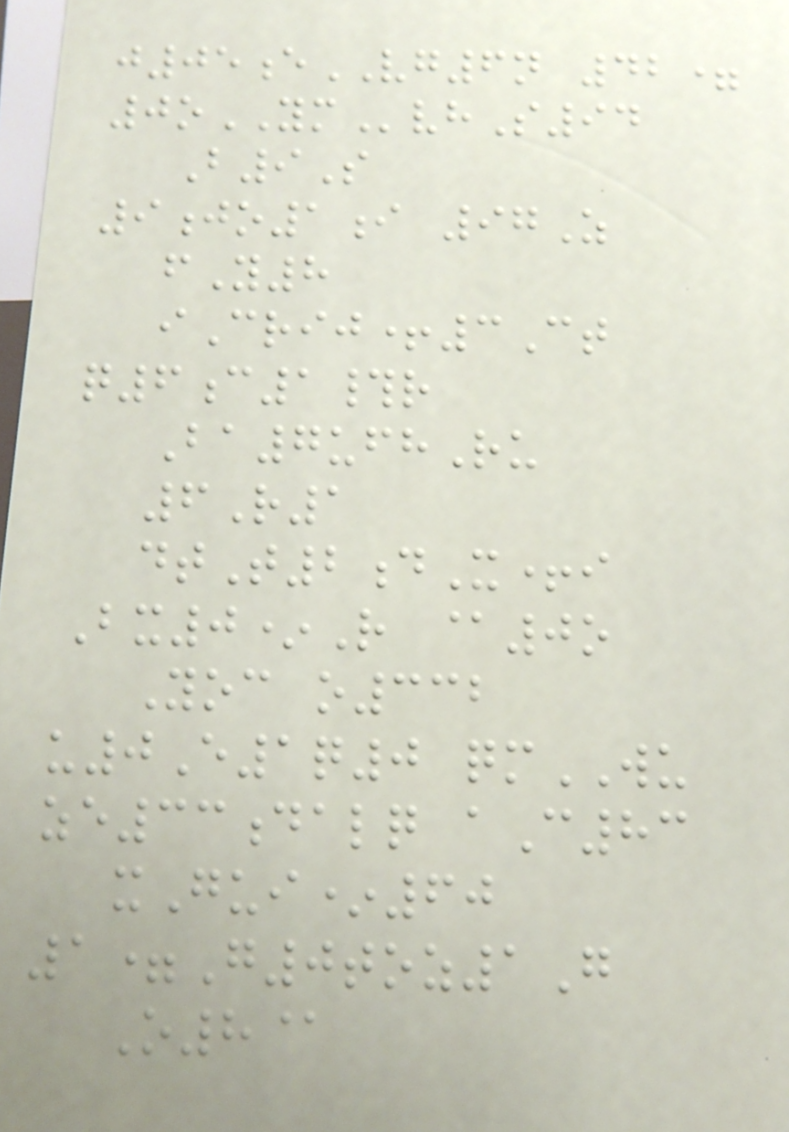j05eVG6n 42=
0oYMvhS94
B9S
9jo1i 97Z
fY8
iCrij+3Ct
q6c1#r
Ba7ufhRu
6R1
dtT2dX+i
Bx0*R @0o
Yoc o332
u0E1q0 qmWU
ze33dalq aC83
xGui*60
1=G0toz1G
O8@
